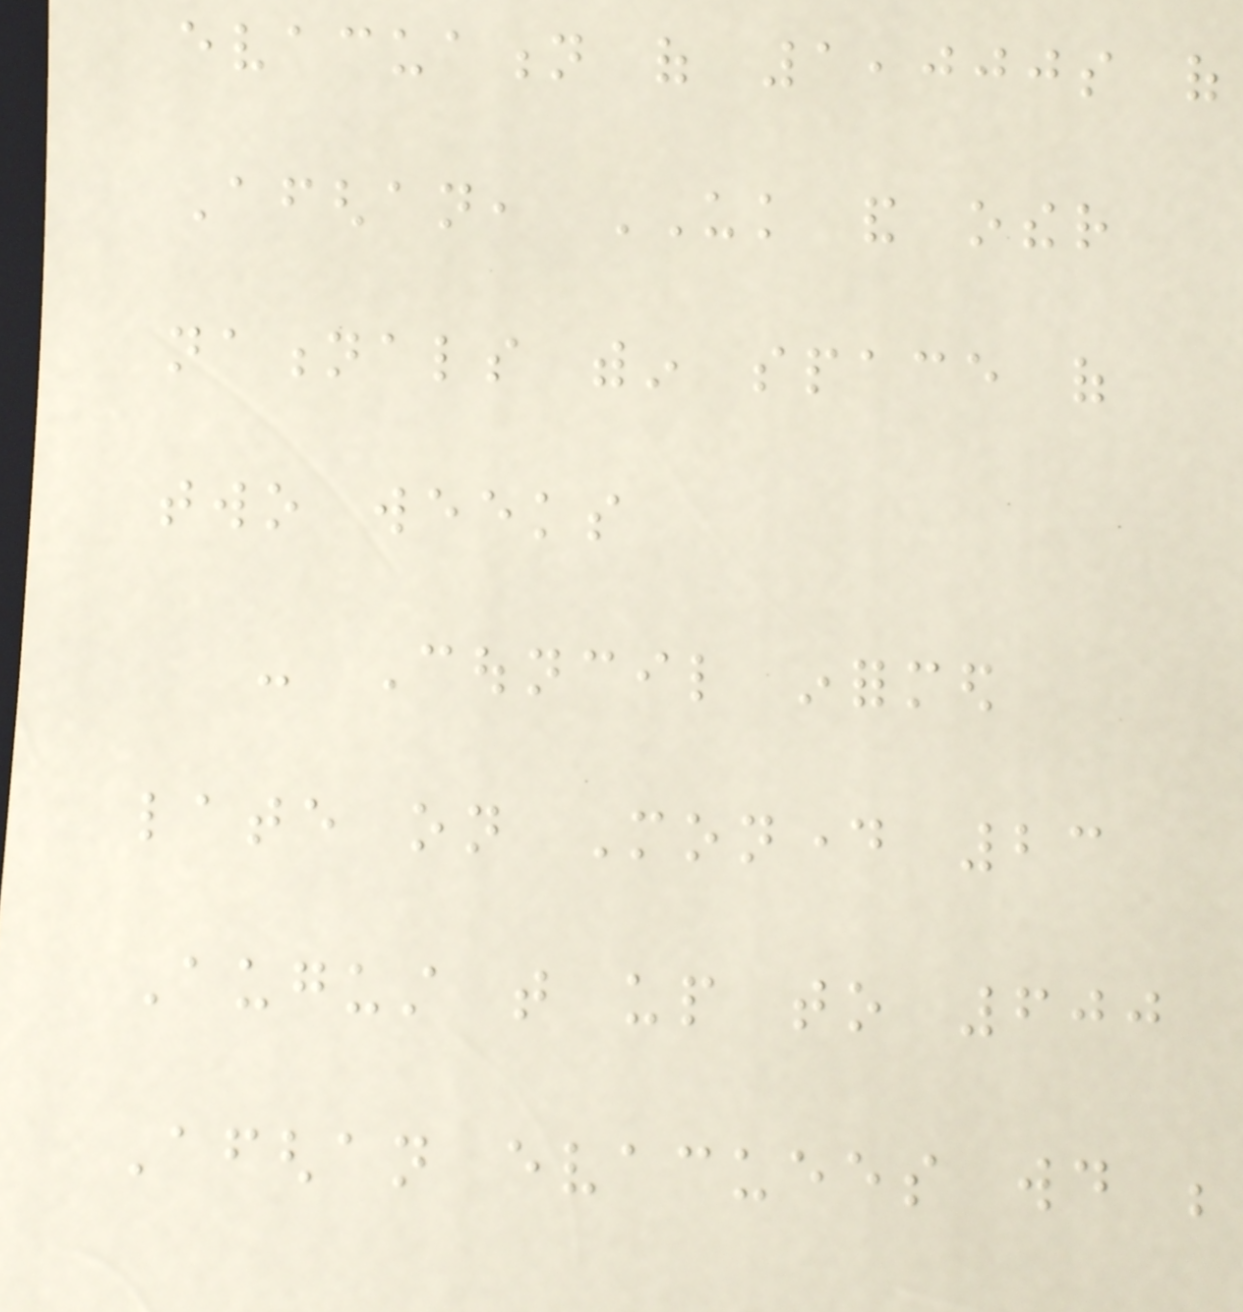evacuation of 1,000s of
Afghan, UK and other
nationals within space of
two weeks
- Council informed
late on Monday 23
August that up to 600
Afghan evacuees would be
